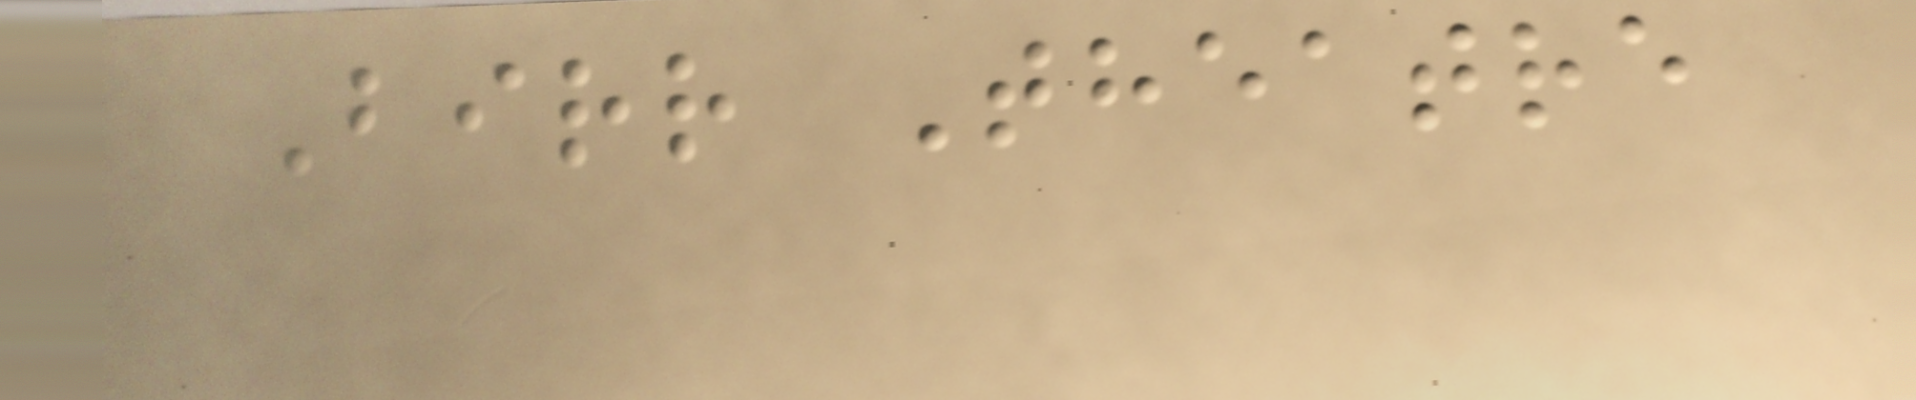Birr Theatre
